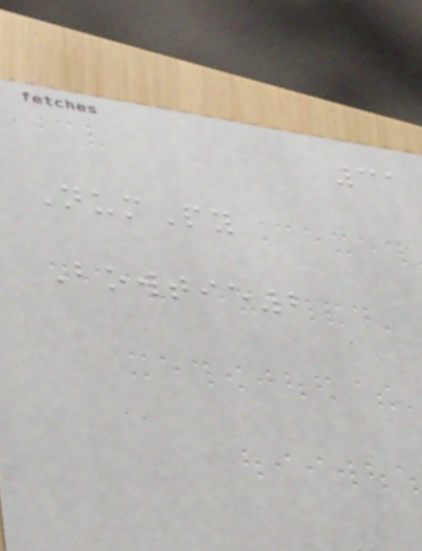31
NumPy
Bowtie2
